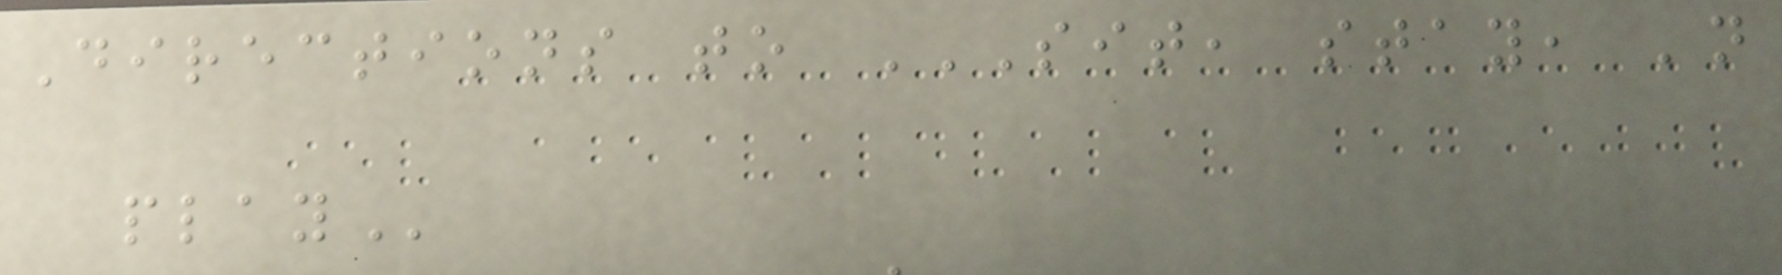Directions to SIT, STAY, 'N
PLAY
